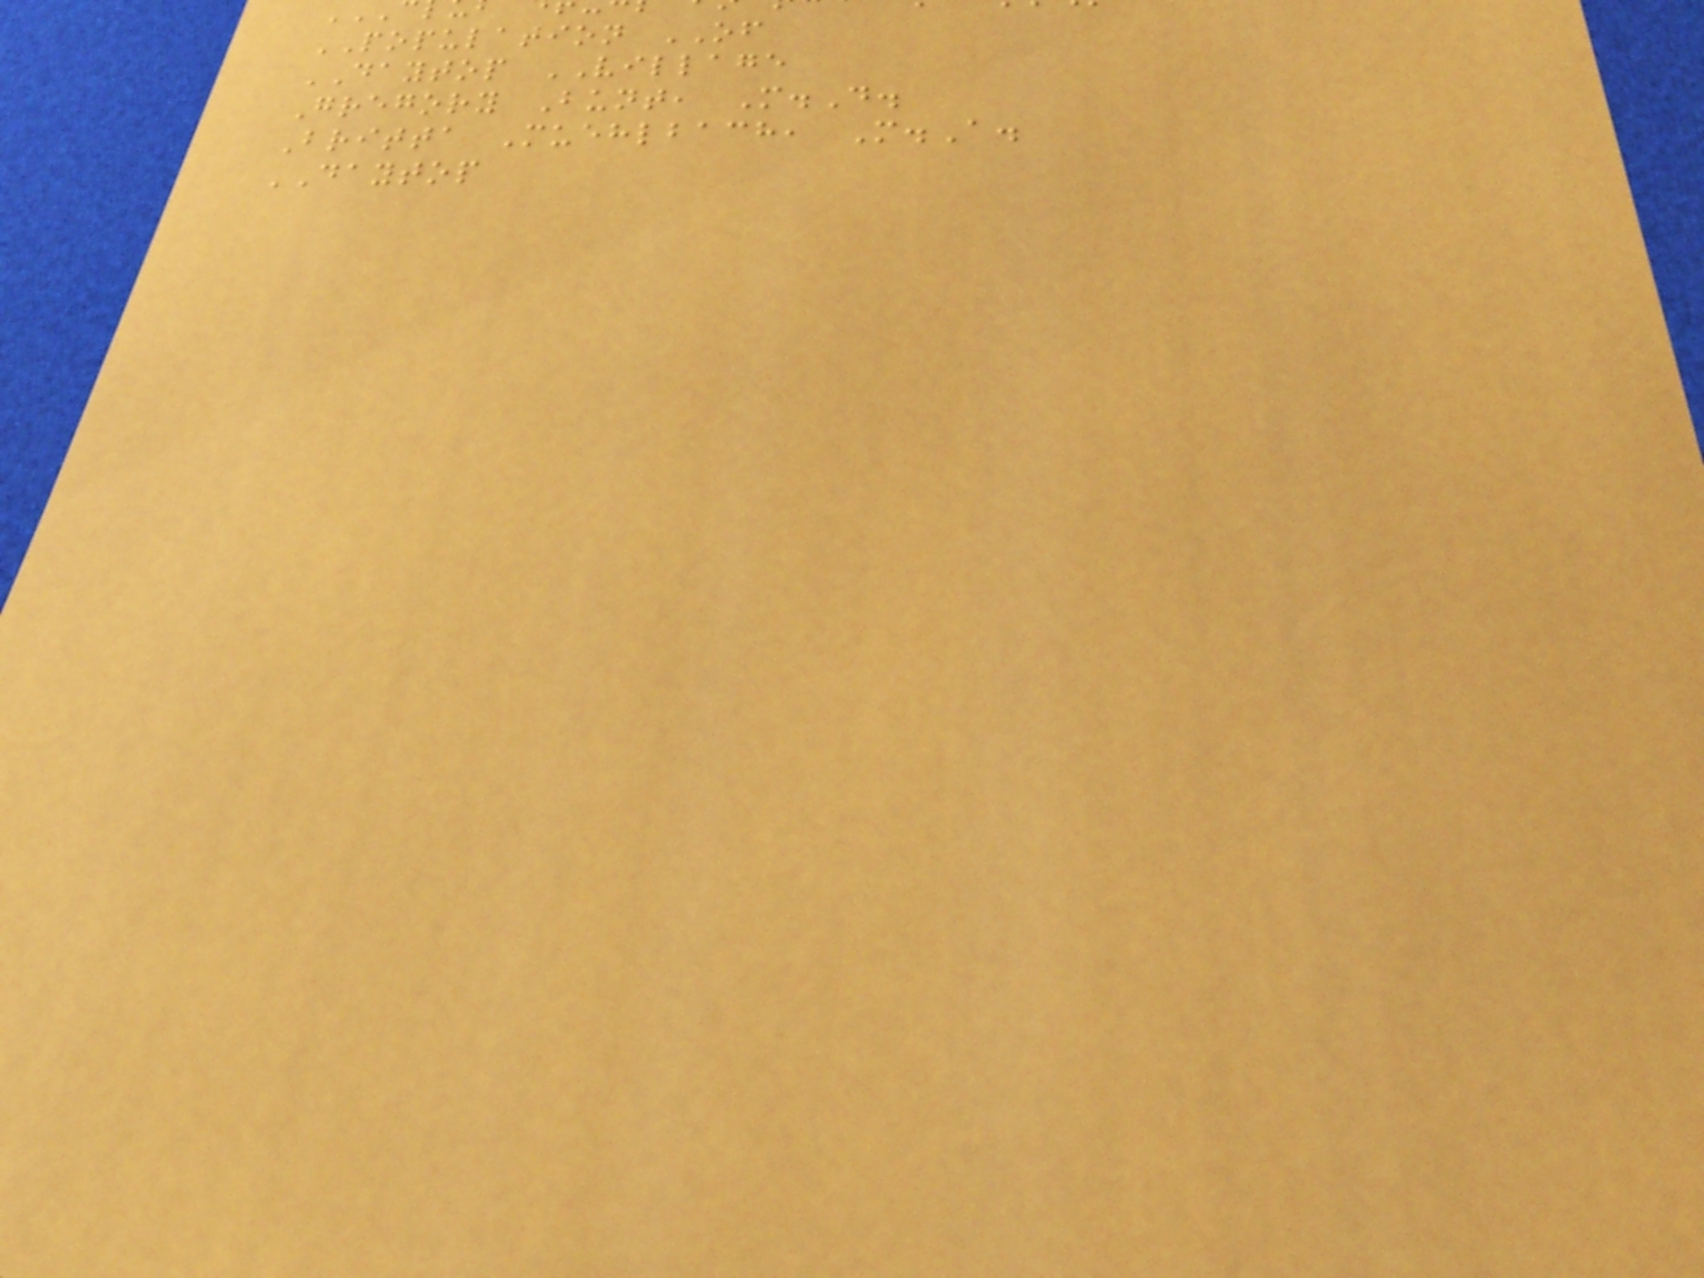POPULATION OF
DAYTOP VILLAGE
Gregory Bunt, M.D.
Britta Muehlbach, M.A.
DAYTOP
